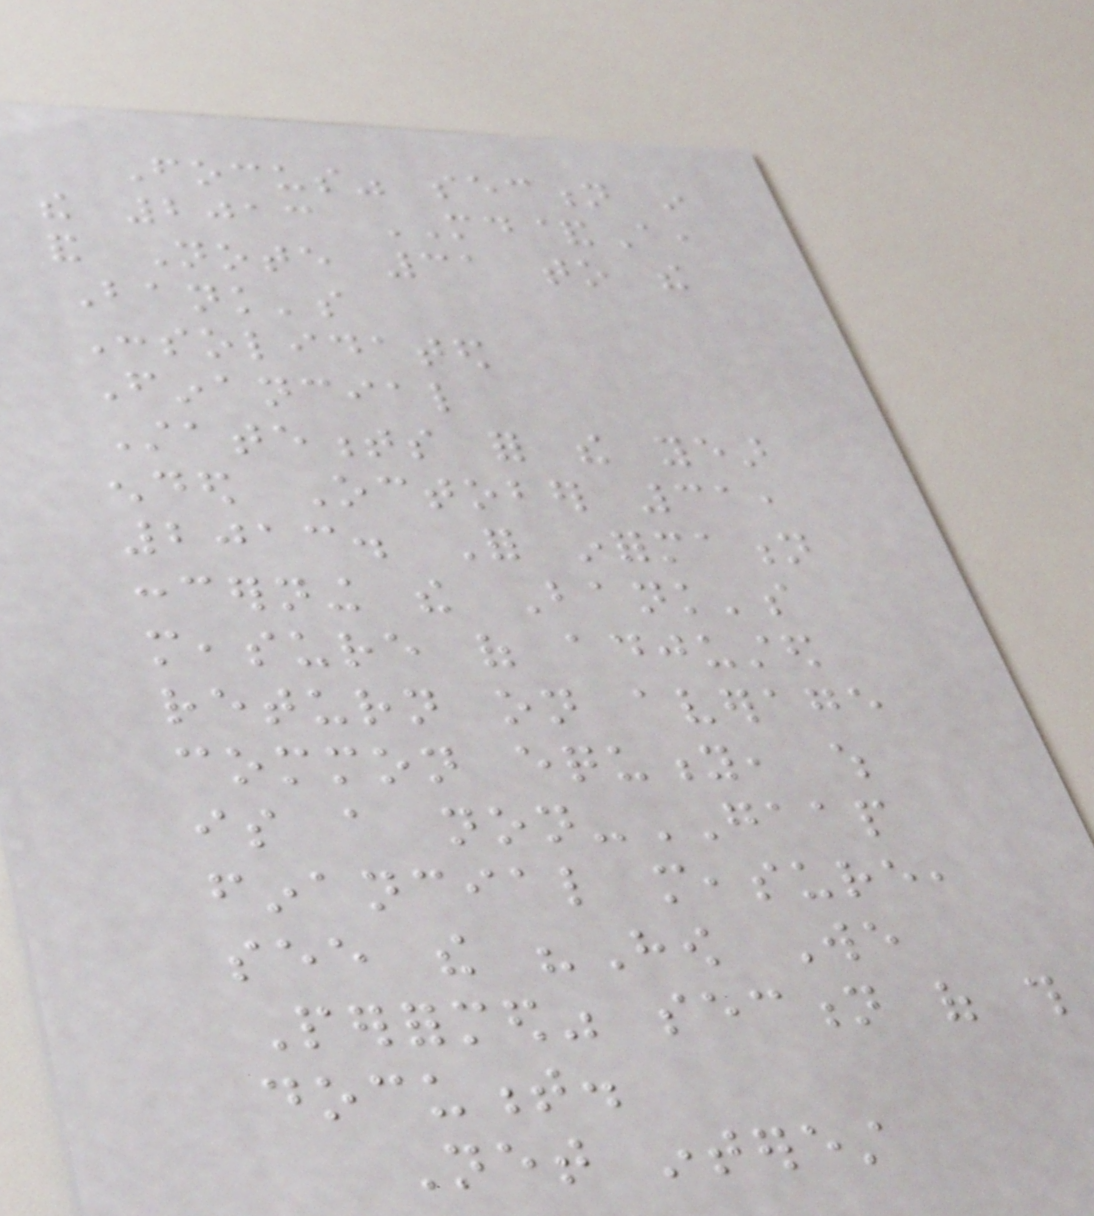Focus" section in
the 2013 MD&A,
and Note 31 to the
Bank's
Consolidated
Financial
Statements for the year
ended October 31,
2013. For information
concerning the Bank's
measure of adjusted
return on average
common equity, which
is a non-GAAP
financial measure,
see the "How We
Performed" section of this
document.
Net interest
